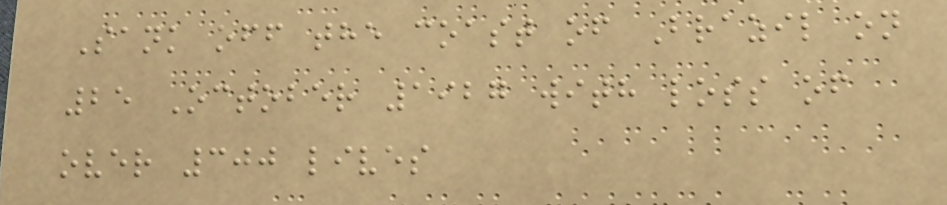Sank off the coast of Brazil on
25 October 1927 with loss of
over 300 lives
